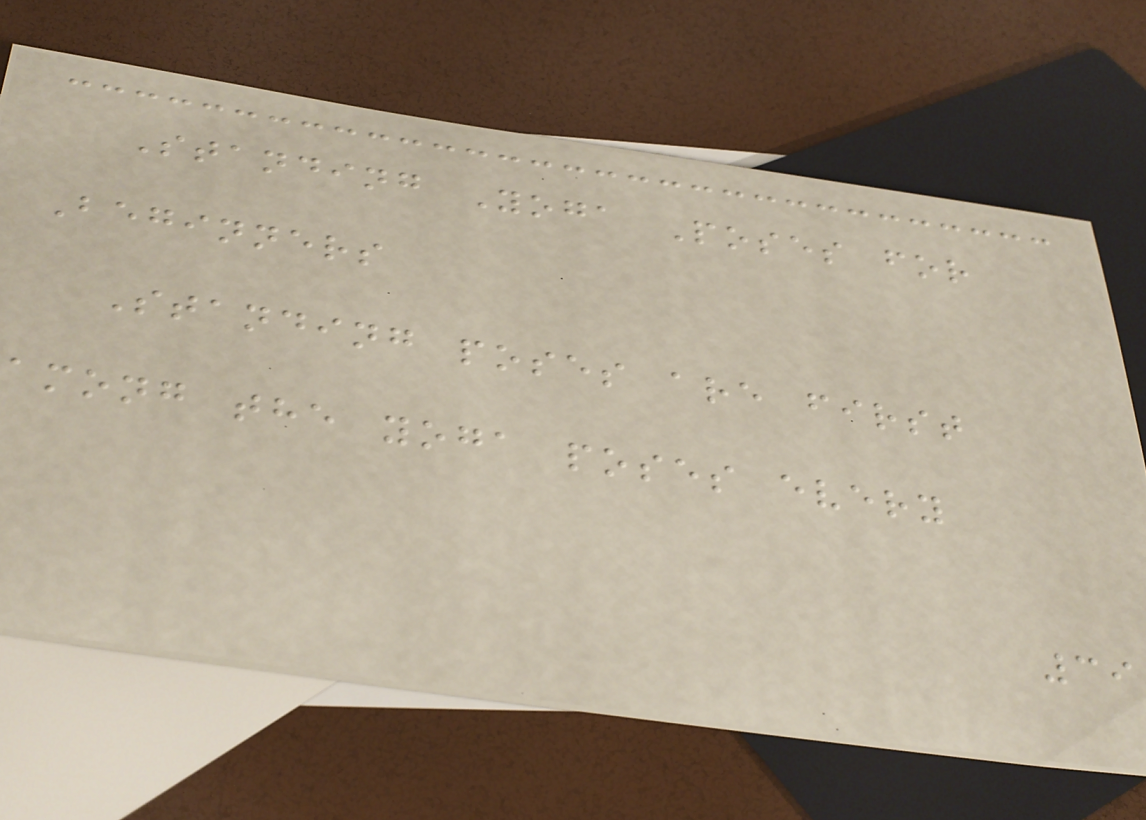Standing Yoga Poses for
Beginners
Standing poses are first
among the yoga poses every
39
